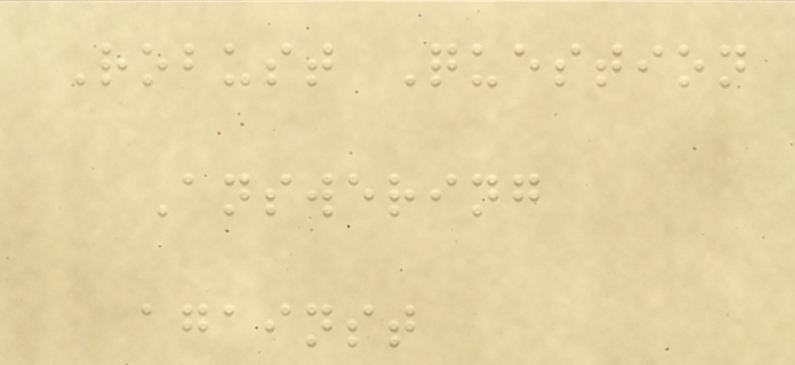Robust Question
Answering
against
